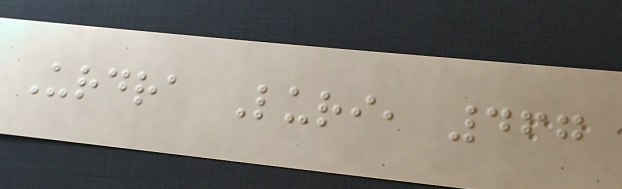Urdra Luri, 467
